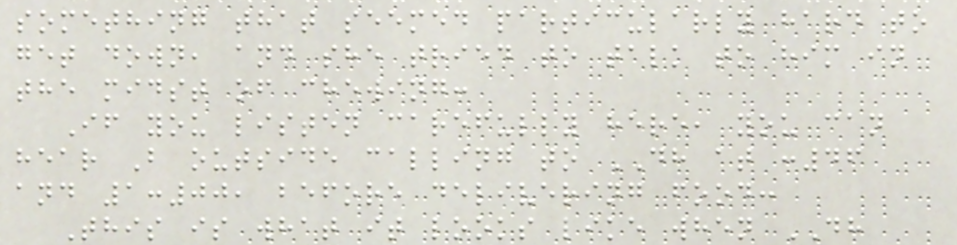something that seemed particularly hard to
get down, and she tried to talk to him in
the midst of chewing:
If you listen carefully here, you can
hear B outside calling to DH at :46
and 1:00, before delivering food:
This is what it looks like when DH
